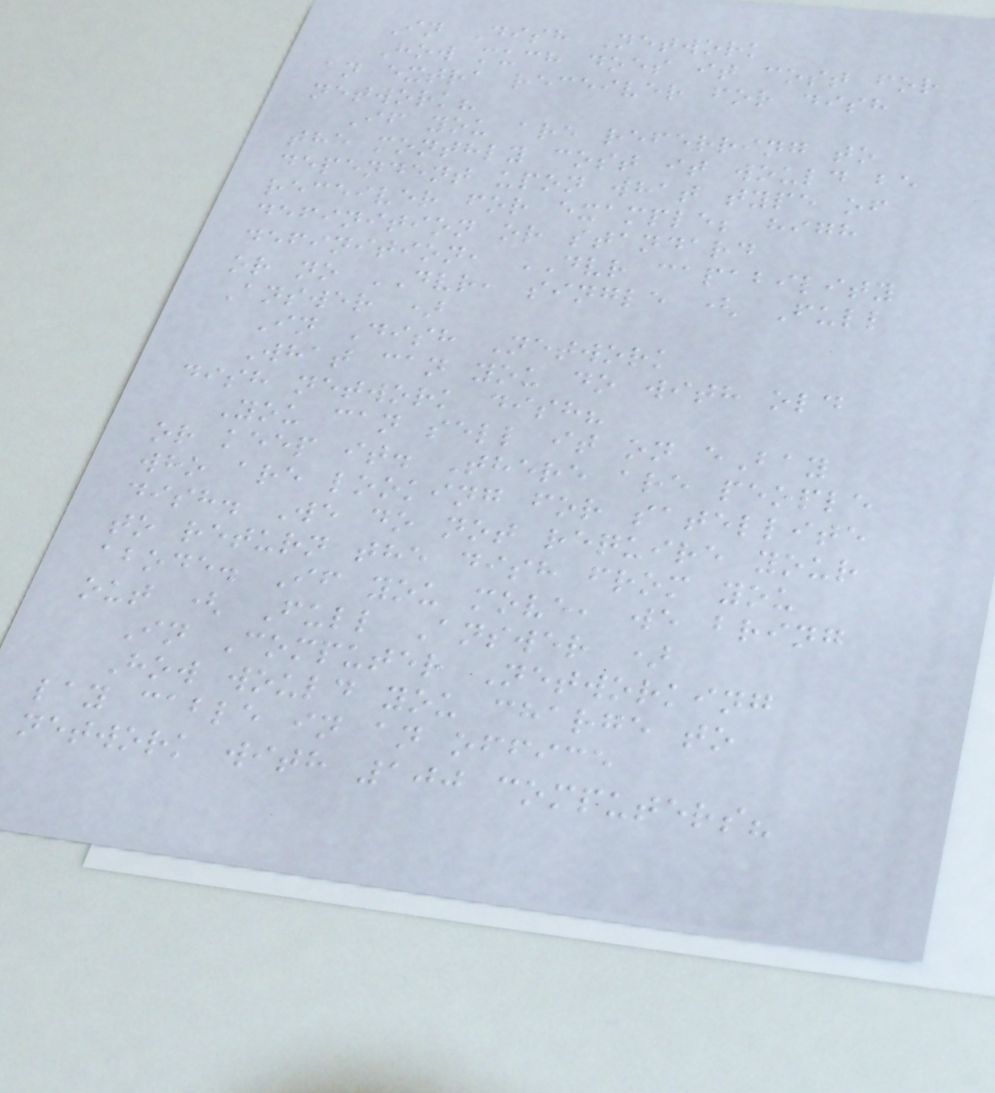In Dish Network
How much does it cost for
an extra receiver for dish
network?
If you are referring to
the monthly cost it would be
dependent upon what type of
receiver for example; high
definition or standard
definition, DVR capability
or no DVR, single ( Full
Answer )
In Dish Network
What can you do with old
dish network dish?
You can sell it on eBay
or keep it. There are people
who are looking for satellite
dish. We do not require your
to return the dish from you
abode. If you move, we bring
out ( Full Answer )
In Computer Networking
How would you charge to
lay cable in an office
network with 100 computers?
